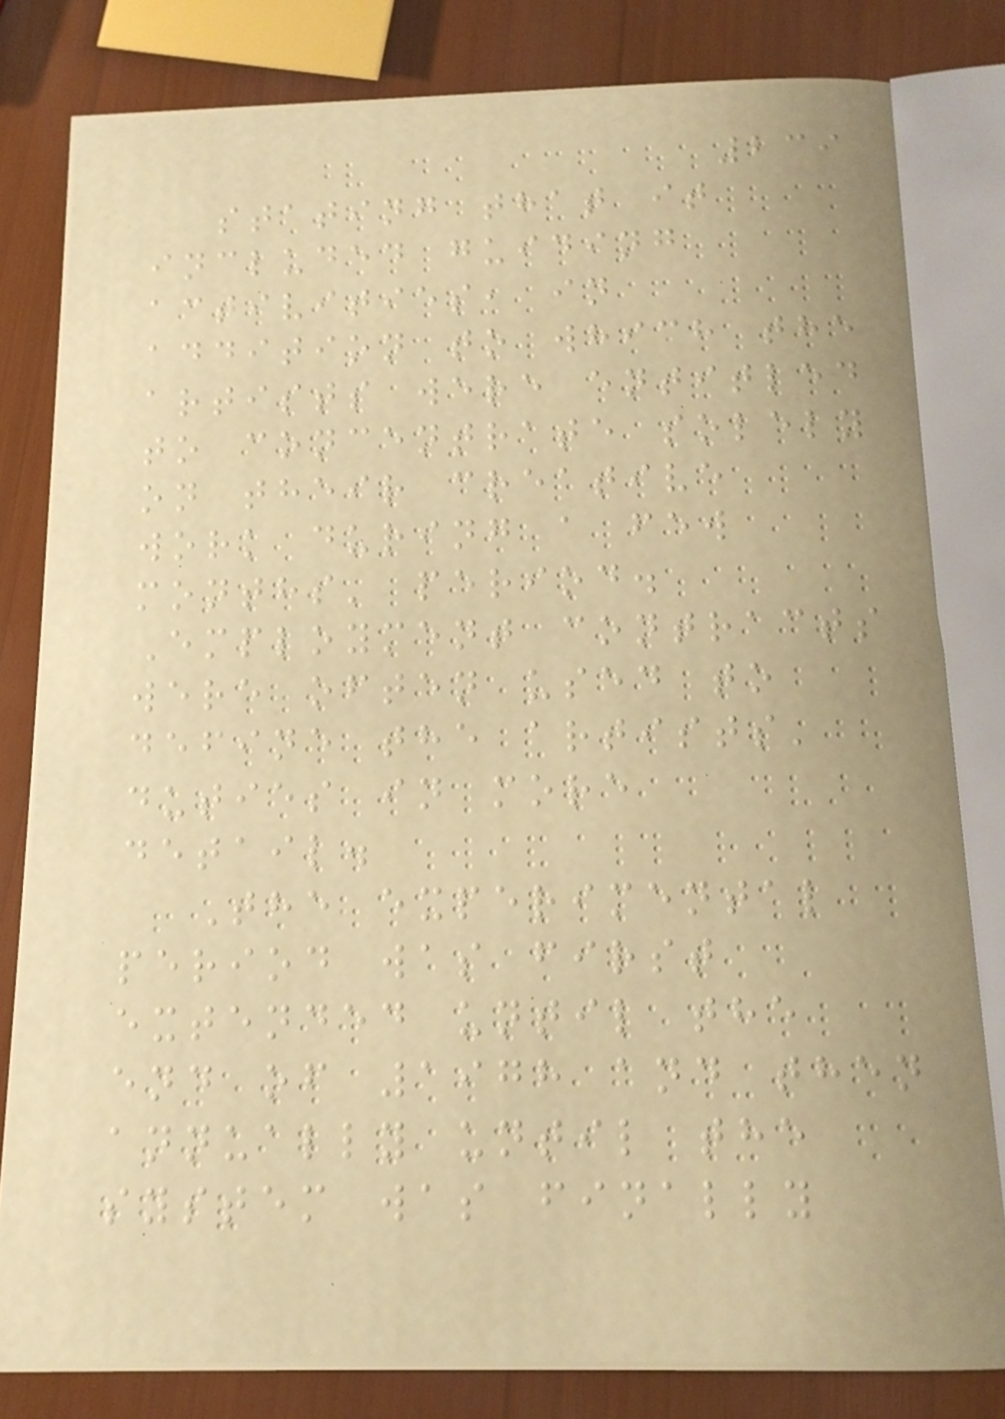239
stating that it
included guiding
activities, in
addition to which the
artists were entitled
to concentrate solely
on their creative
work during a few
months' period.
Employment contracts
were often used to
define the artists'
duties in more
detail.
The experimental
period was first
extended until the
end of 1978 and then
annually until the
system was finally
